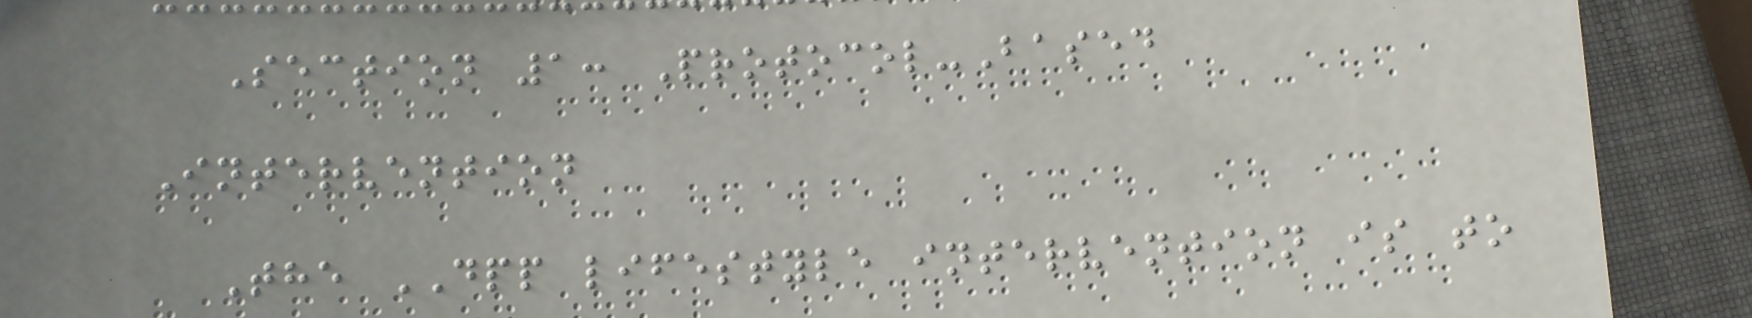Section 1: Protocol-Based
Intervention
The DPP lifestyle intervention is to
